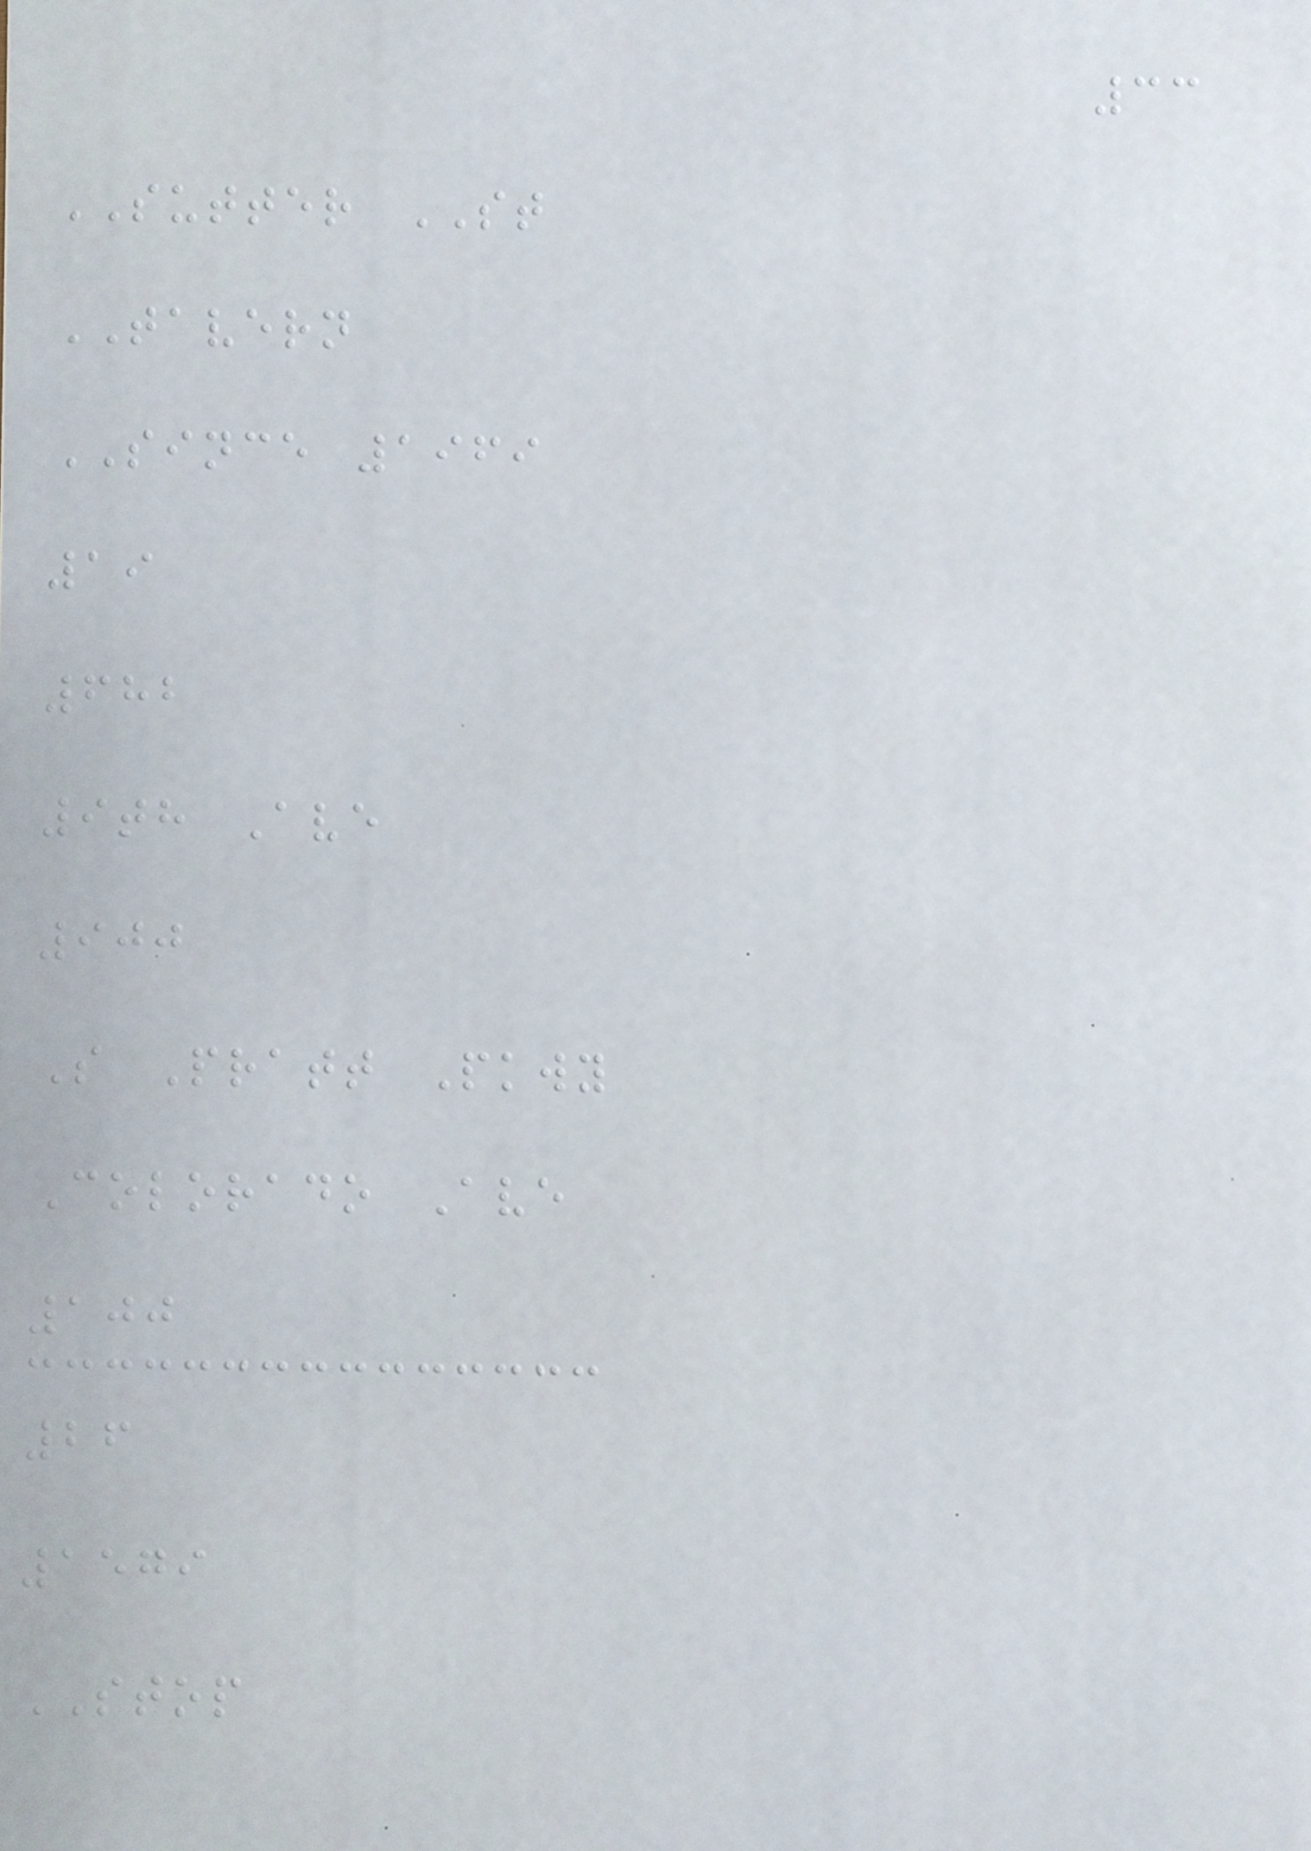33
SUTTER ST
TAVERN
SINCE 1969
19
682
9th Ave
900
S Pratt Pkwy
Colorado Ave
100
26
1579
STOP
